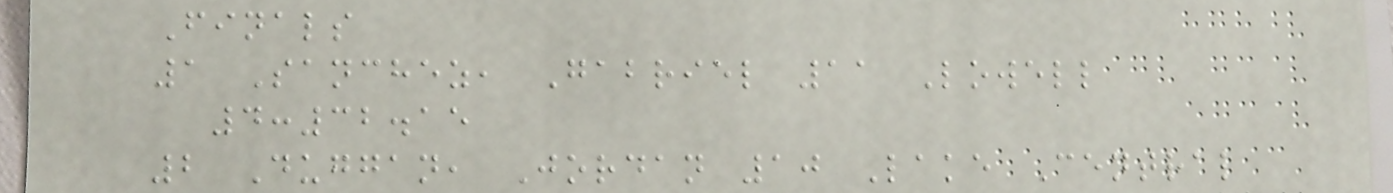Finals
1 Sanchez, Gabriel 11 Lowell
4:32.15
2 Duggan, Jordan 10 Lake Central
